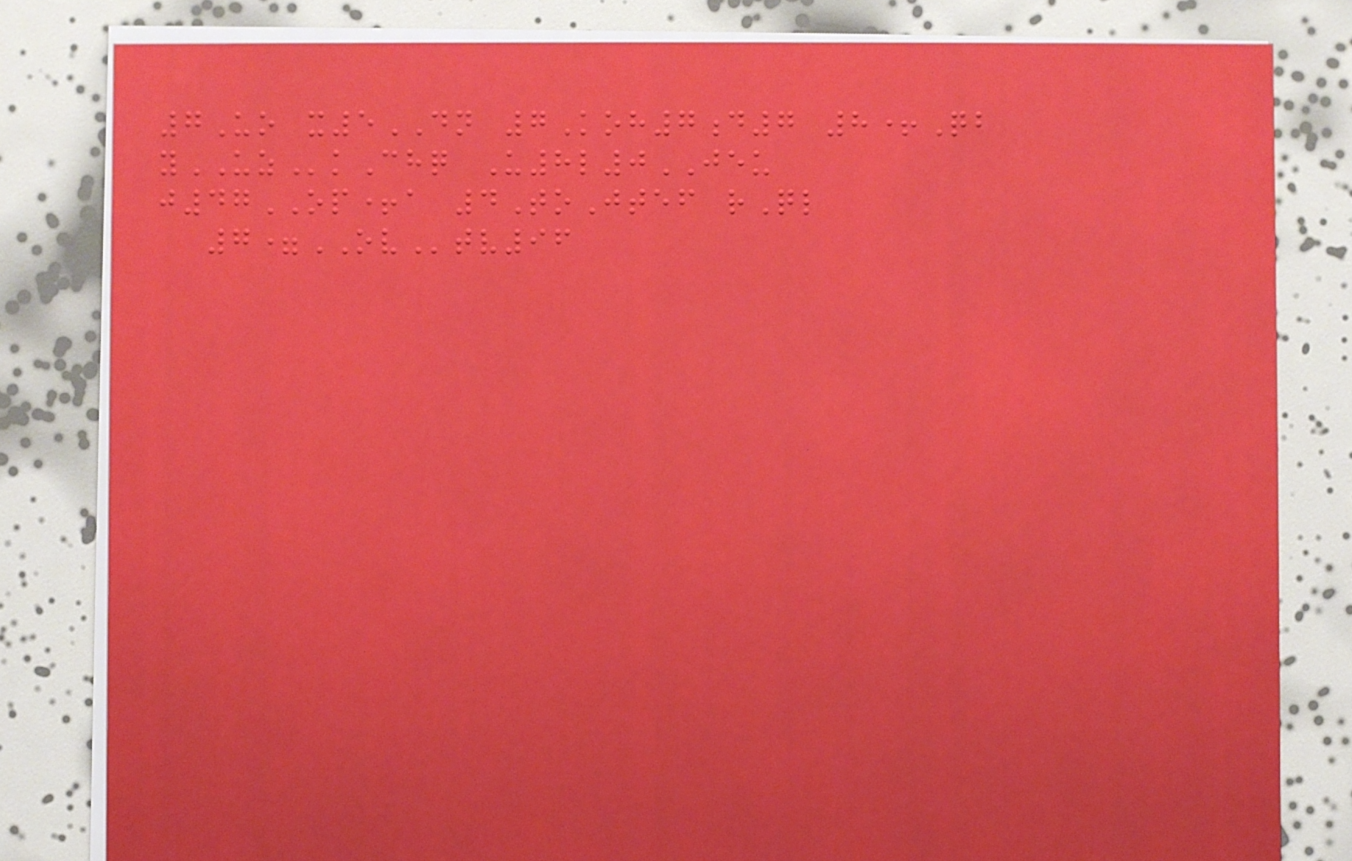7Uo x5DN 7Koh7d7 8+Qb
yUZkChq U8l0JEU
j47OP+a 4ToJtef rQl
7=OVtv96
